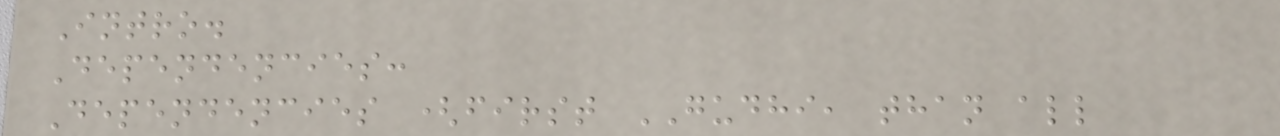Intro.
Dependencies:
Dependencies (first GUDHI, than all
